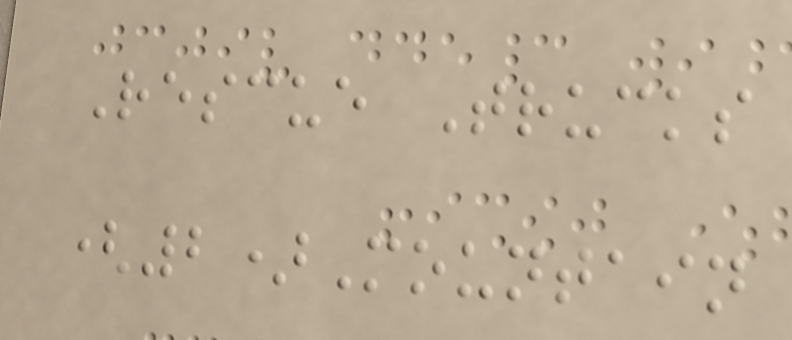Rescue Trucks
(2)Mountain
